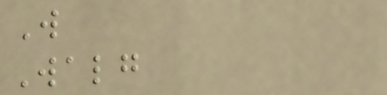W
Walg
